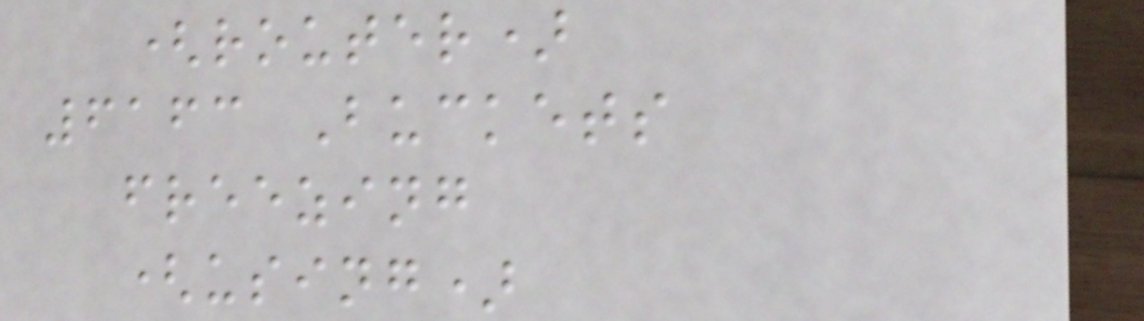(router)
6163 Buckets
freezing
(using)
